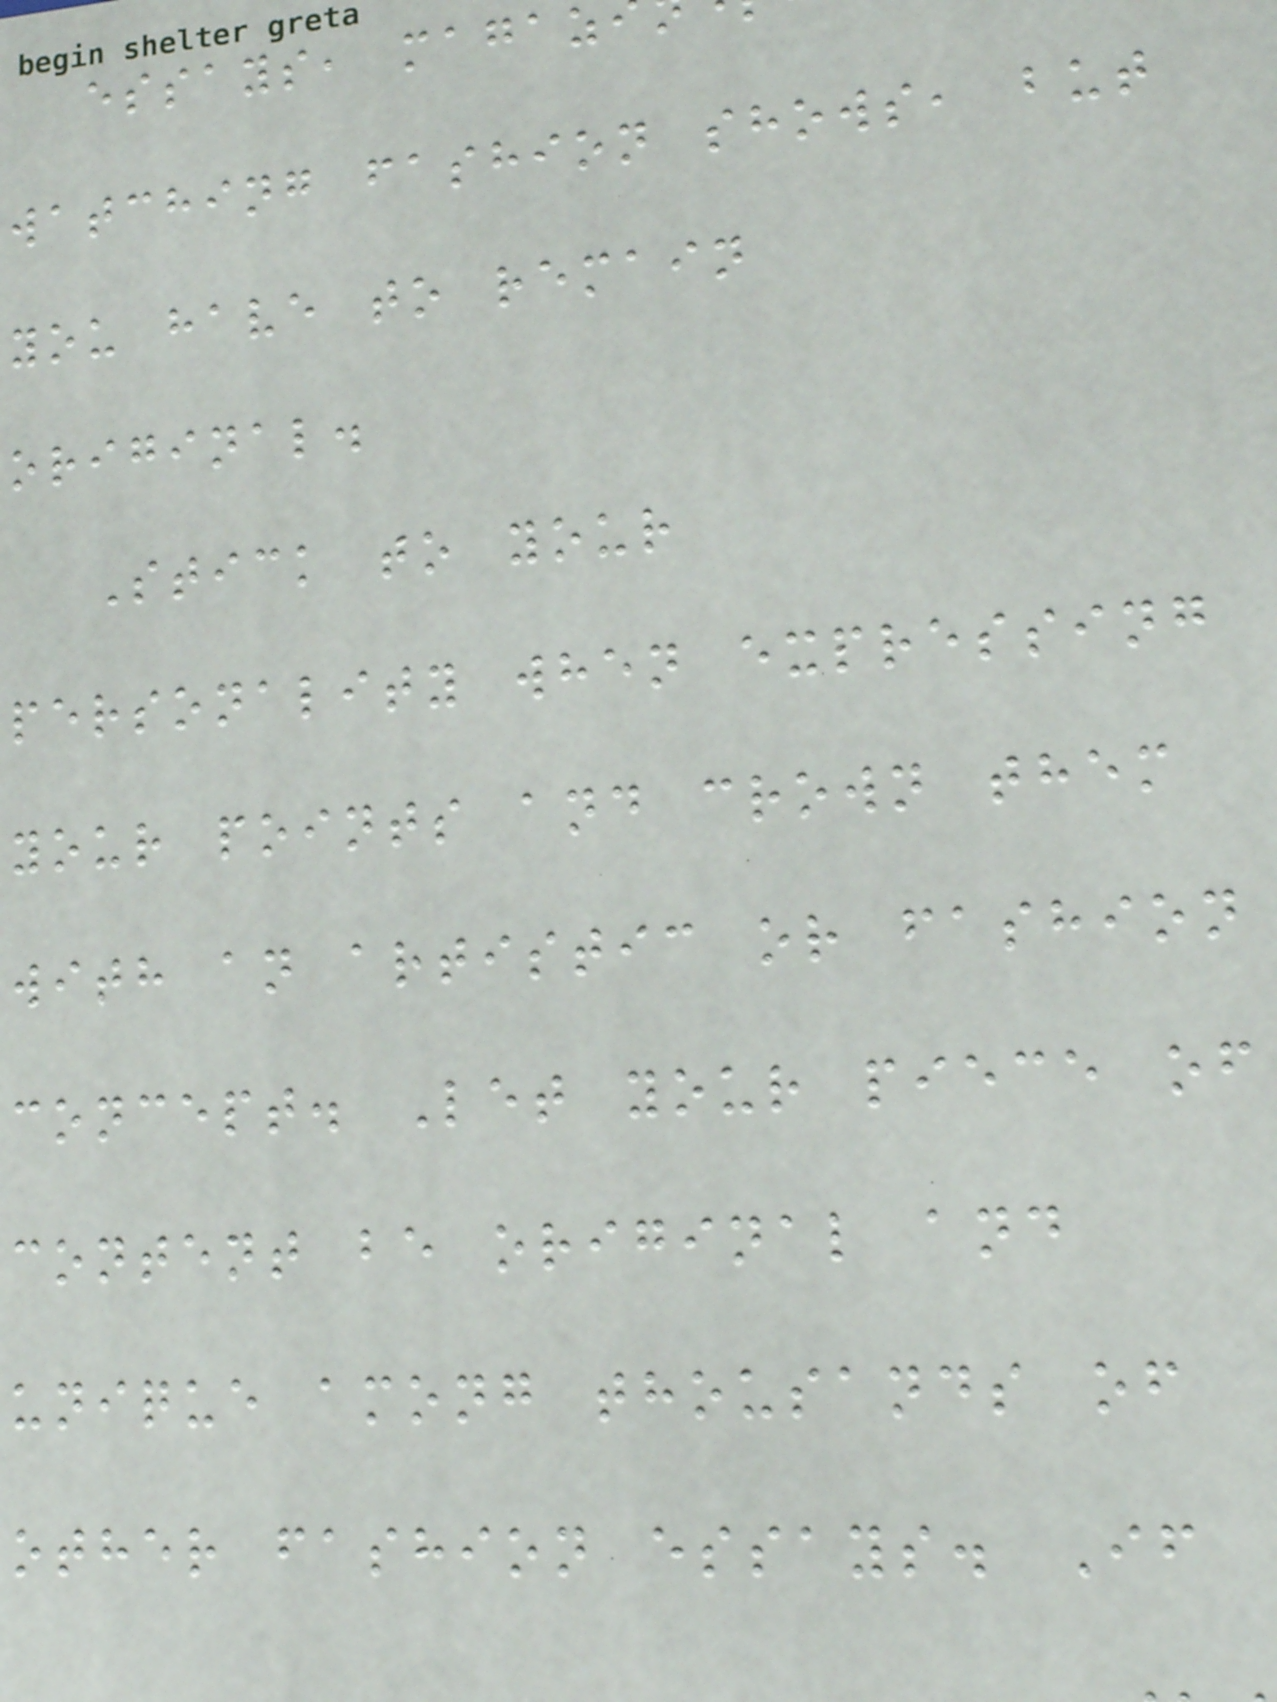essays, magaz
watching fashion shows, but
you have to remain
original.
Stick to your
personality when expressing
your points and crown them
with an artistic or fashion
concept. Let your piece of
content be original and
unique among thousands of
other fashion essays. If
